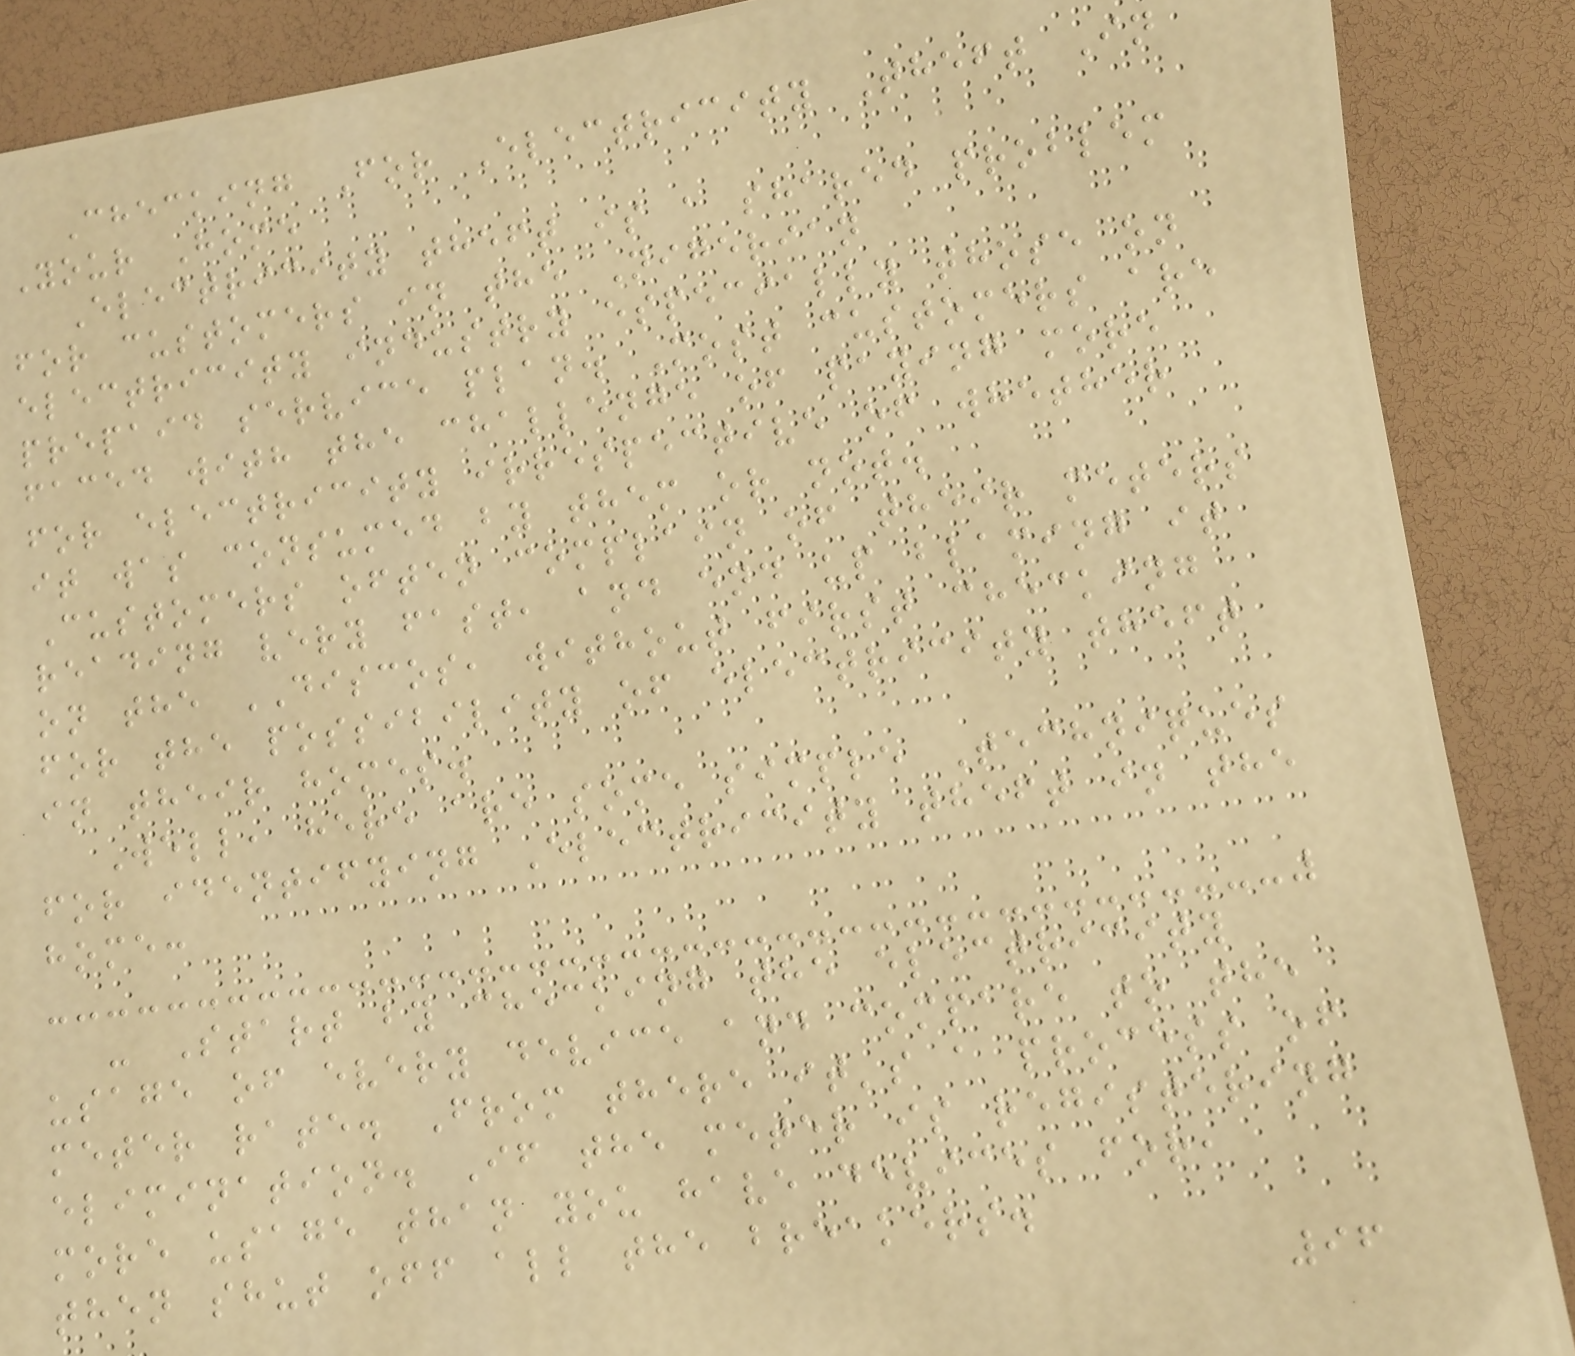Checking For Electricity Theft In
Your Home
Electricity theft is a shared problem
for customers in the Nigerian
electricity industry especially those on
prepaid service plan. Most customers are
faced with the challenge of paying more
for electricity irrespective of whether
it was consumed by them or not.
Customers often complain of their meters
reading very fast, and end up blaming it
on the DISCOS, without first checking
for the possibility of electricity theft
in their homes.
Well, here are some simple Techniques
for identifying Electricity theft in the
home:
- Start by checking the electricity
usage of every device and compare to the
meter rate. From there it's a process of
elimination. If the meter is registering
more usage than you have devices for,
then shut off all the breakers.
96
